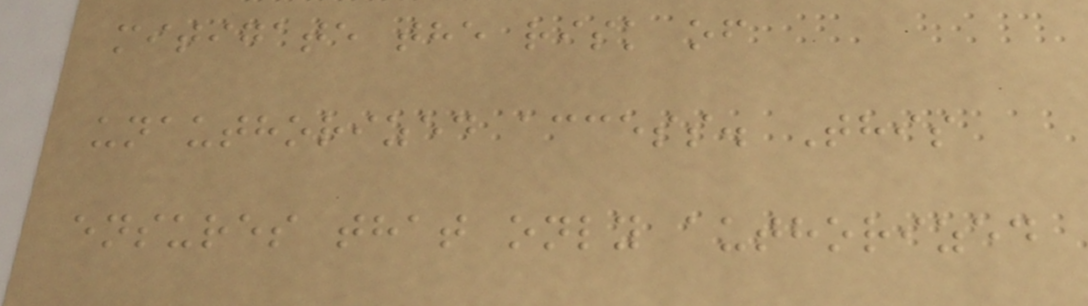mitigate the risk of
unauthorized access. This
ensures that only authorized
